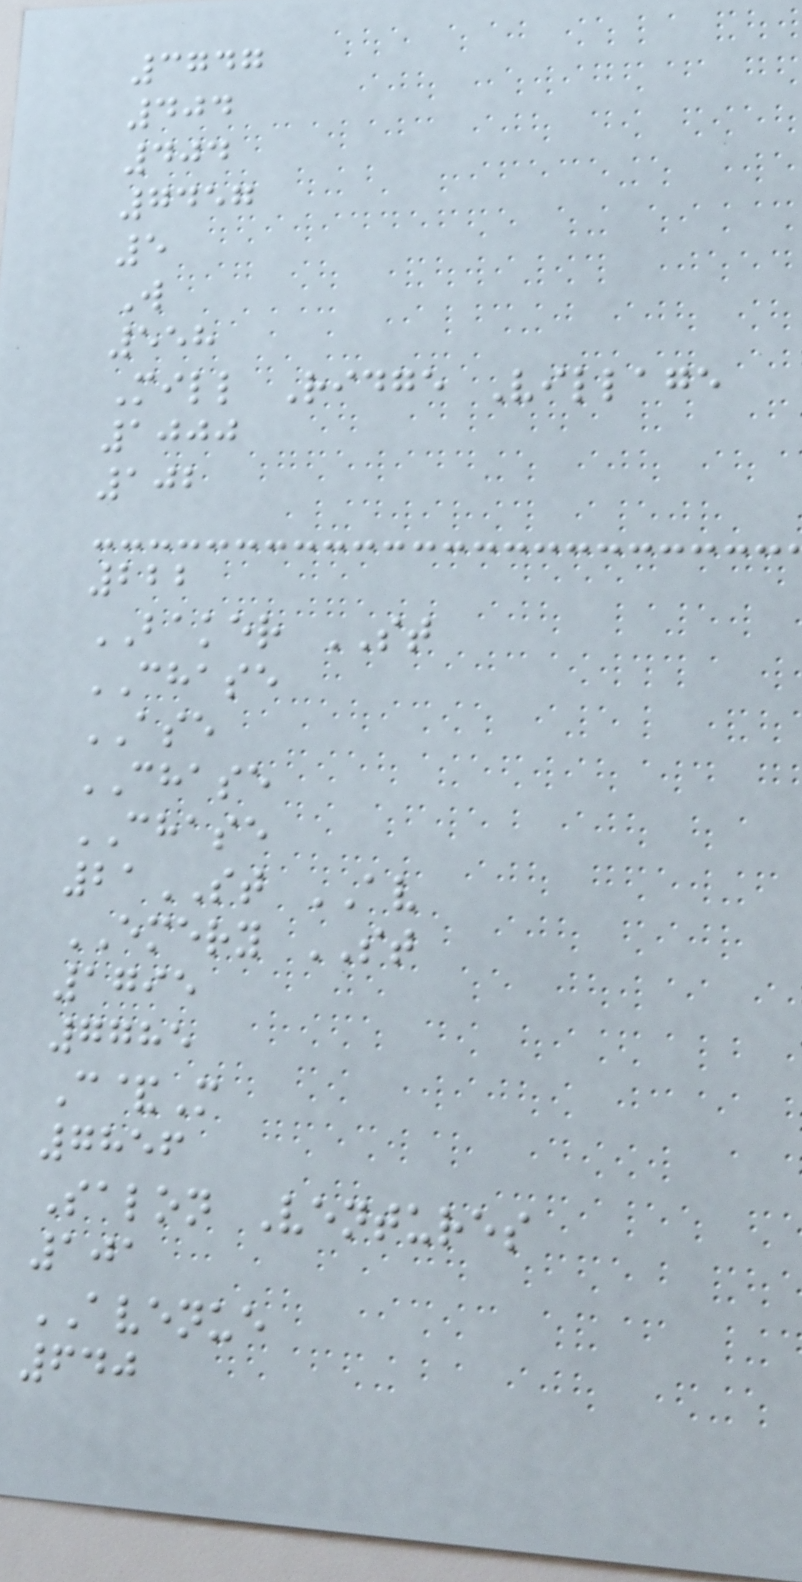3747
404
404
7457
5
W
558
Mill Ridge Village
1000
102
222
BAKER ST
CHASE
ASE
CHASE
CHASE
21ST AV
EMERY ST
1795
7785
C&M
7856
Salon Ventures
101
AVENUE
640
